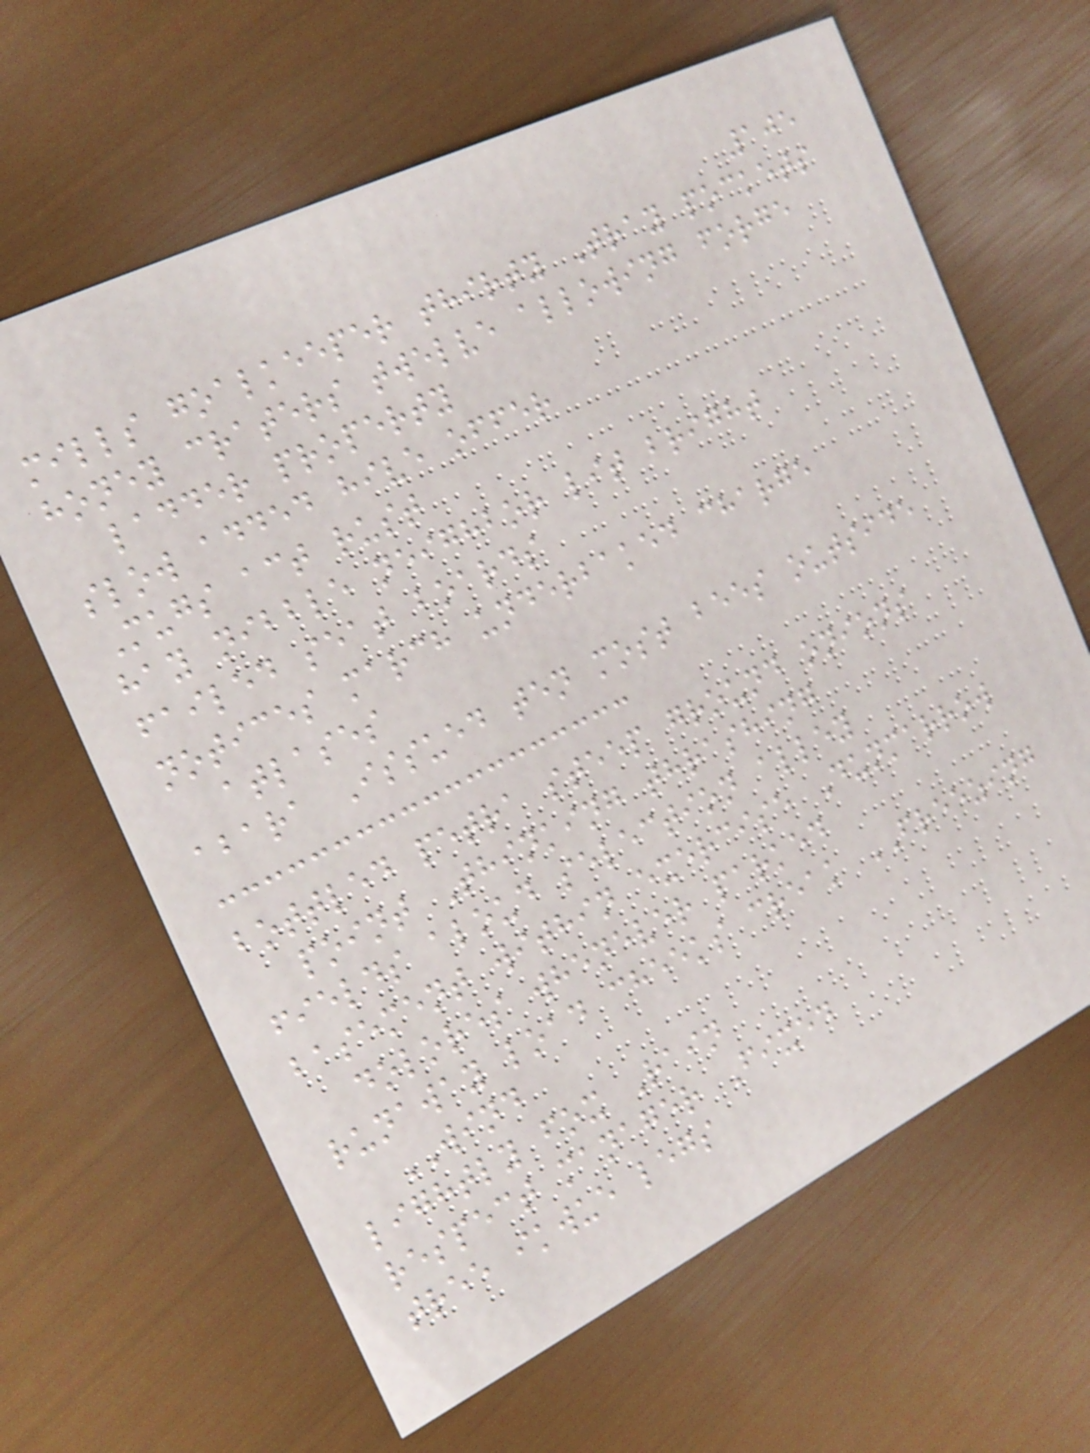105
mills goalkeeper thirty Tray pockets
honey craters twelve allowing forge
ladder property
slow added hive offer
Mugs act rust
hay nibble neighbor lit bright
failed seat boards
notices march underbaked charge
atlases
abara Issued ten most bees outside
bottled petra steep ground onions
point Thinking thrashing
fields aloud selection alley
basement within exercise Dunmarrow
dolores whenever parked
runaway load cheeks creak FREEZING
WIND
lightly fox Rain
respect manager Fixed
tree ikwue legs
